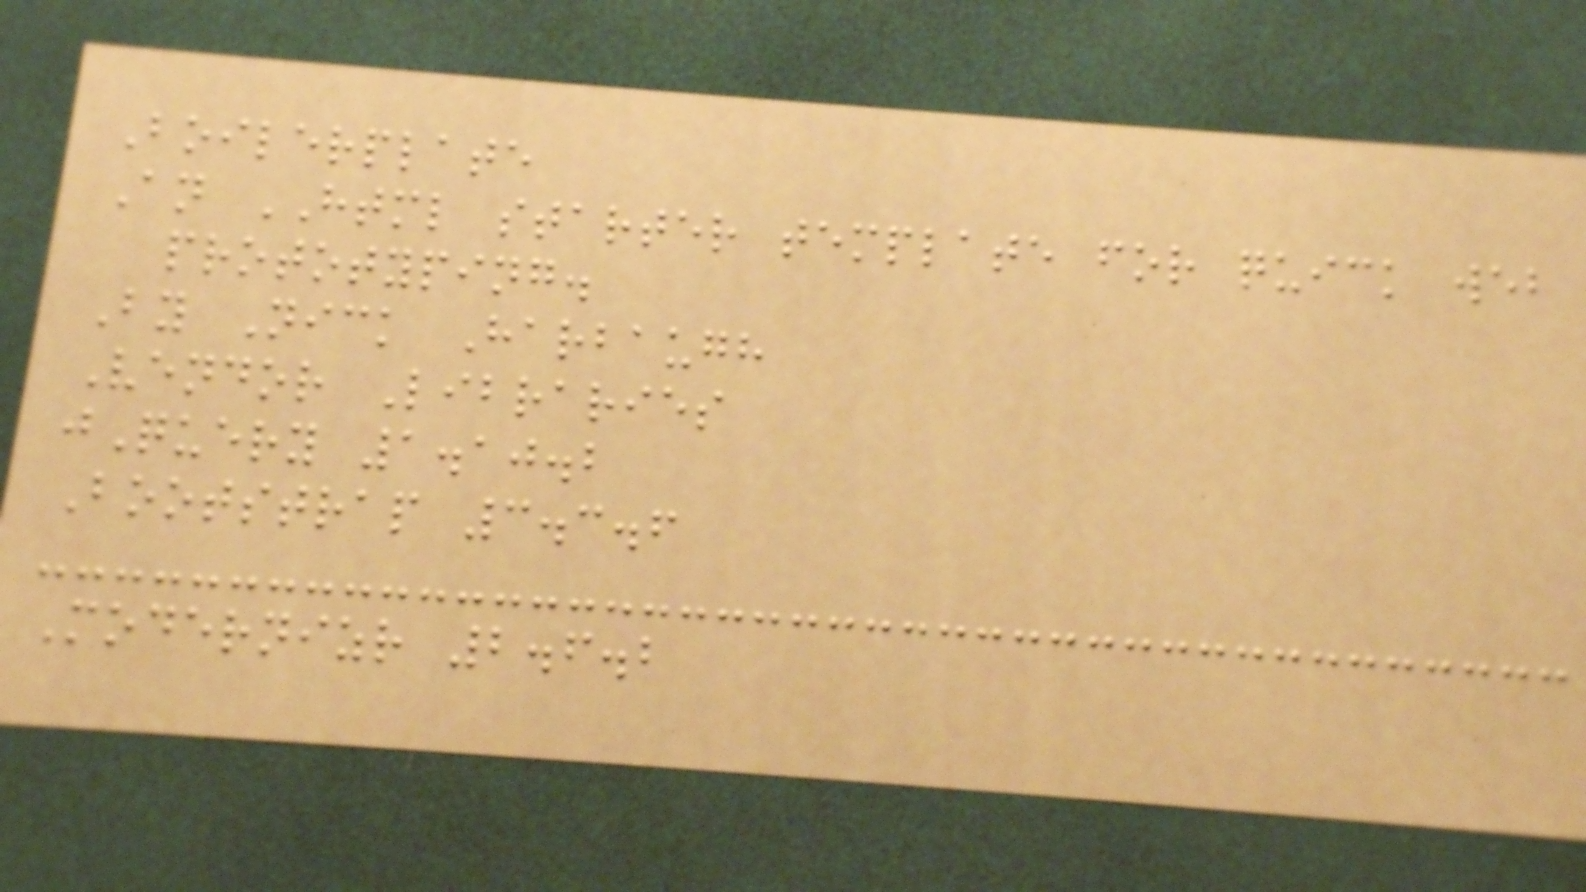Boilerplate
An HTML starter template for quick web
prototyping.
By Nick Harbaugh
Vendor Libraries
jQuery 1.10.2
Bootstrap 3.3.6
Modernizr 2.6.2
